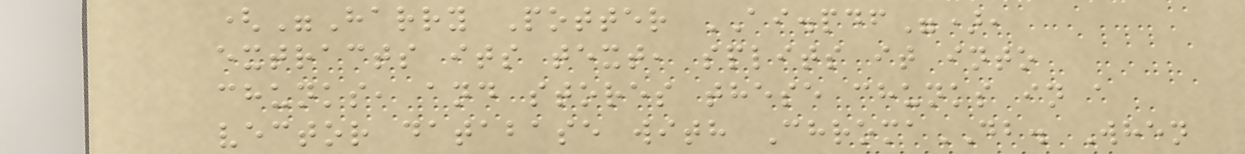("Harry Potter AI.pdf"),
extracts its text, splits it into
chunks, and stores these chunks in a
vector database with ChromaDB. When
